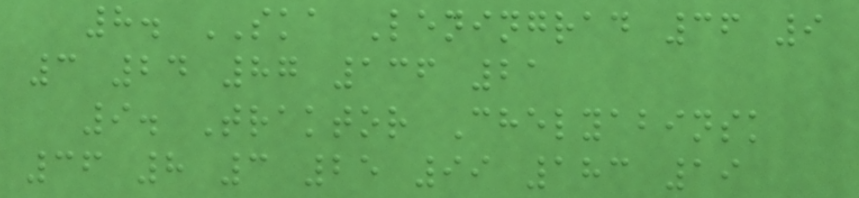8. SKA Leningrad 36 9
3 24 87 136 21
9. Traktor Chelyabinsk
36 8 3 25 99 183 19
